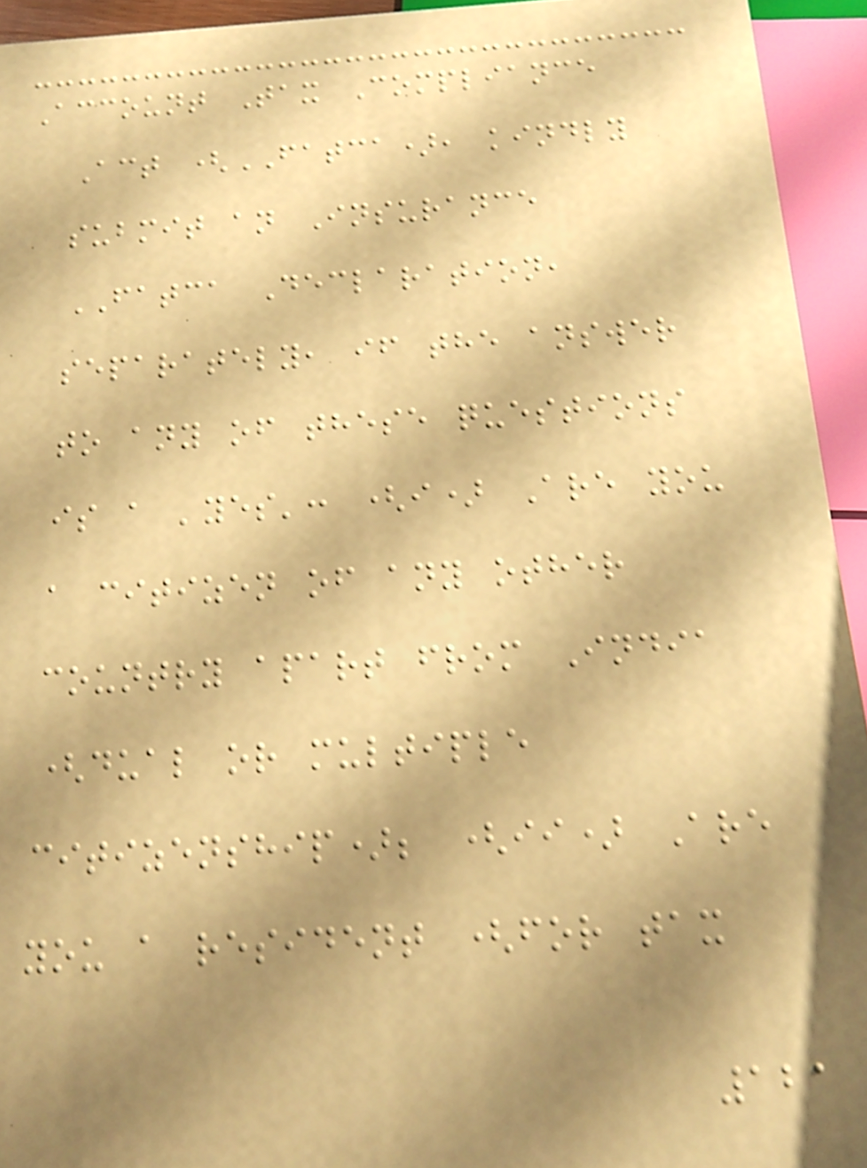Account Tax Compliance
Act (FATCA), kindly
submit an Insurance
FATCA Declaration,
separately, if the answer
to any of these questions
is a 'yes': (i) Are you
a citizen of any other
country apart from India
(dual or multiple
citizenship); (ii) Are
you a resident (for tax
121
